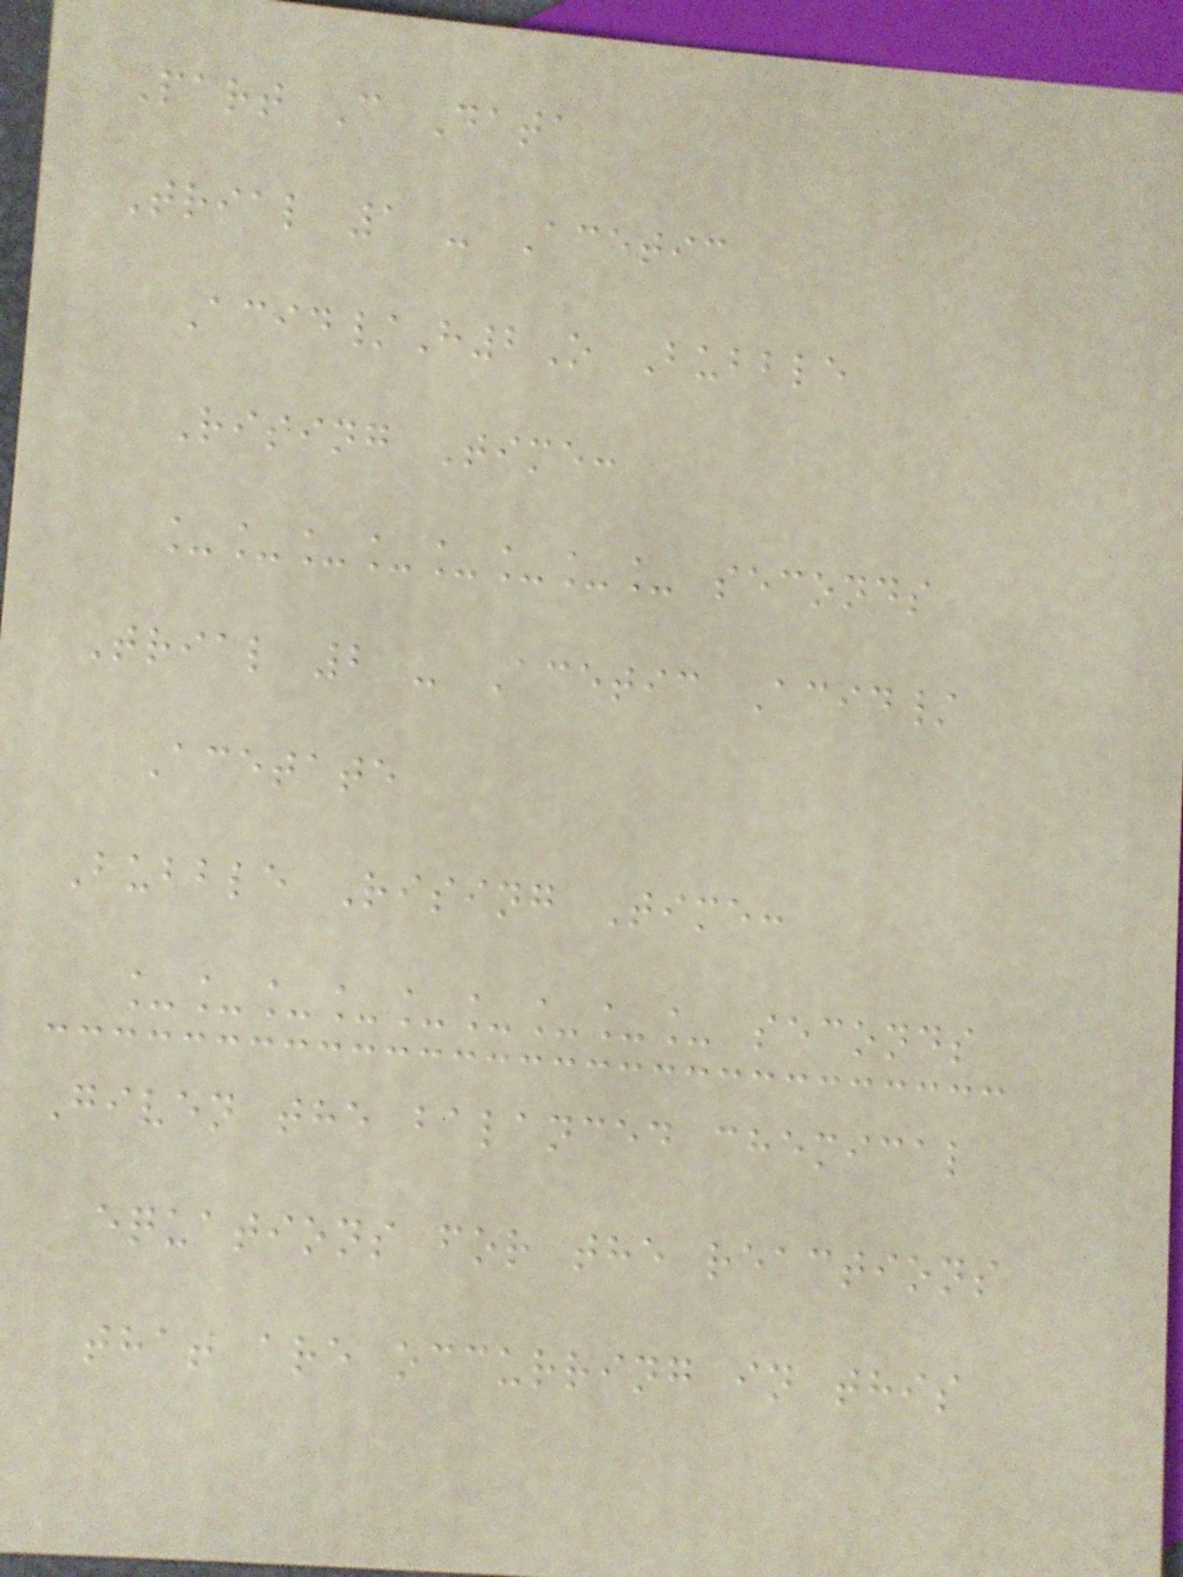Part C Data
Trial 1 - Acetic
Acid/H2O Bubble
Rising Time:
________ seconds
Trial 2 - Acetic Acid/
Acetate
Bubble Rising Time:
_________ seconds
Given the balanced chemical
equations for the reactions
that are occurring in this
